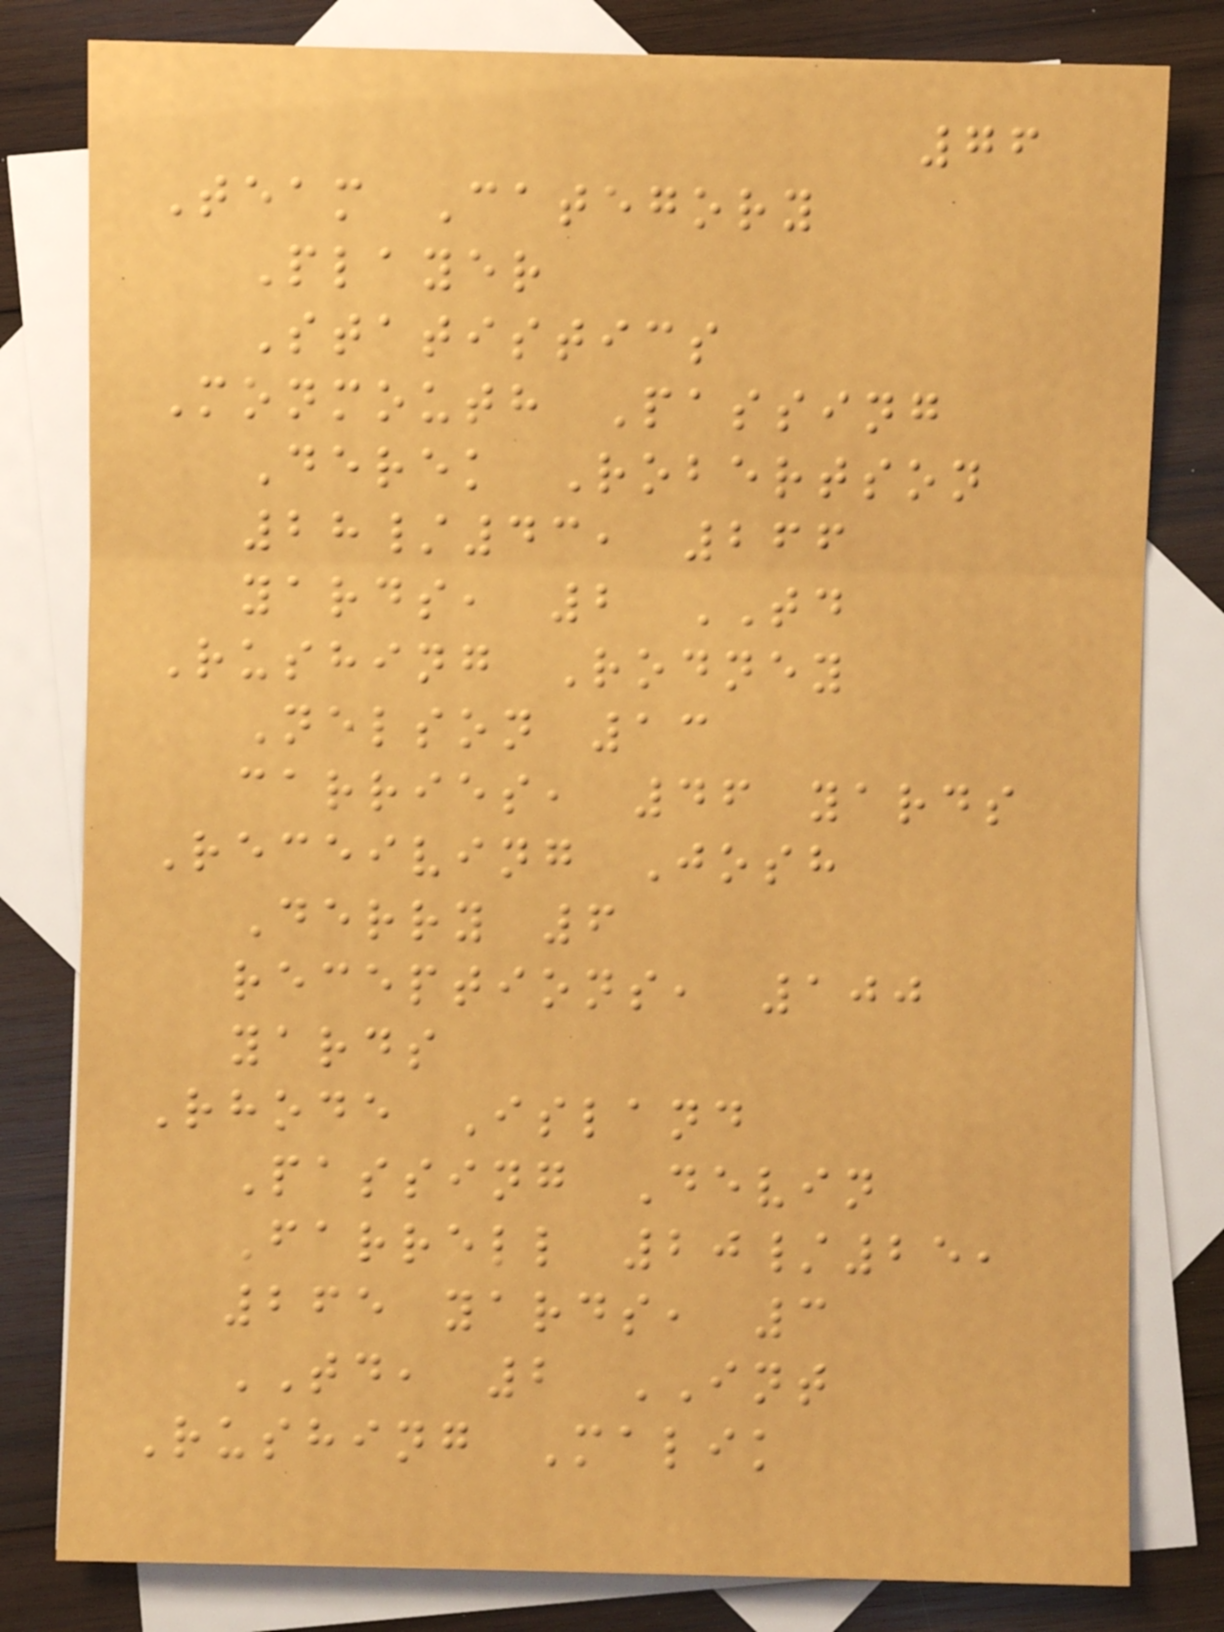76
Team Category
Player
Statistics
Monmouth Passing
Derek Robertson
28/43, 266
yards, 2 TD
Rushing Rodney
Nelson 13
carries, 46 yards
Receiving Josh
Derry 6
receptions, 100
yards
Rhode Island
Passing Devin
Farrell 20/25,
265 yards, 3
TD, 2 INT
Rushing Malik
